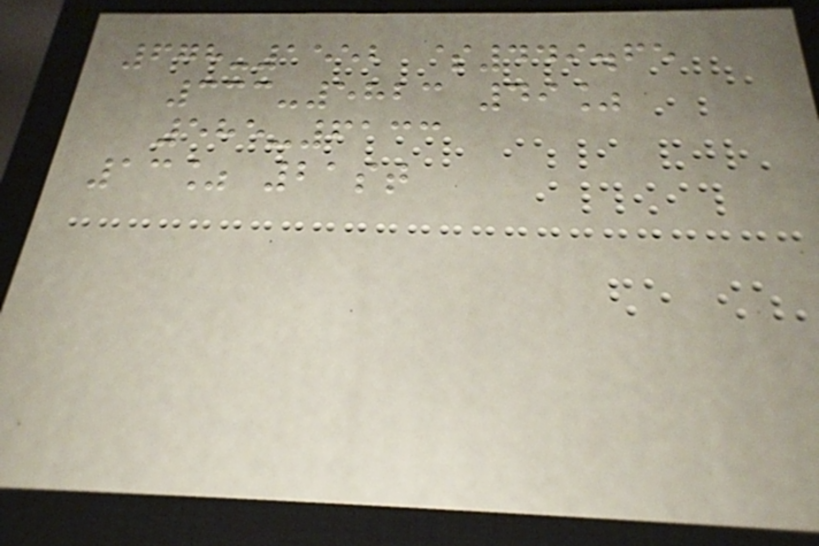678-1552 $449.65
333-5823 49%
585-6133
13% 21st
